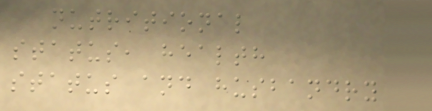nutritional
status, health
status and husbandry
